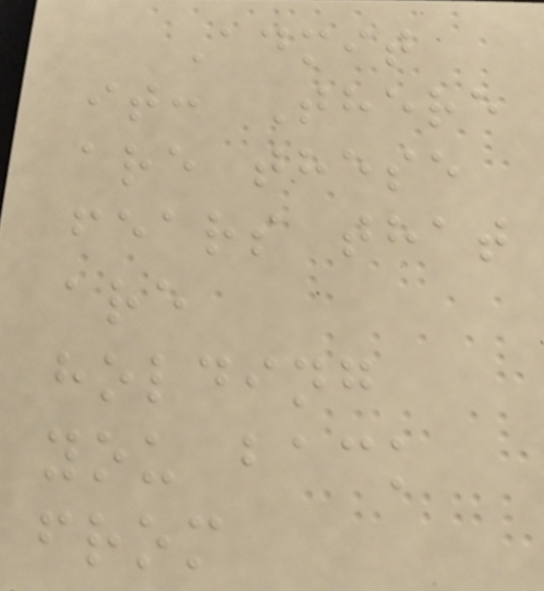Admit
it: There
are these
fears that
are
holding
you back
from
